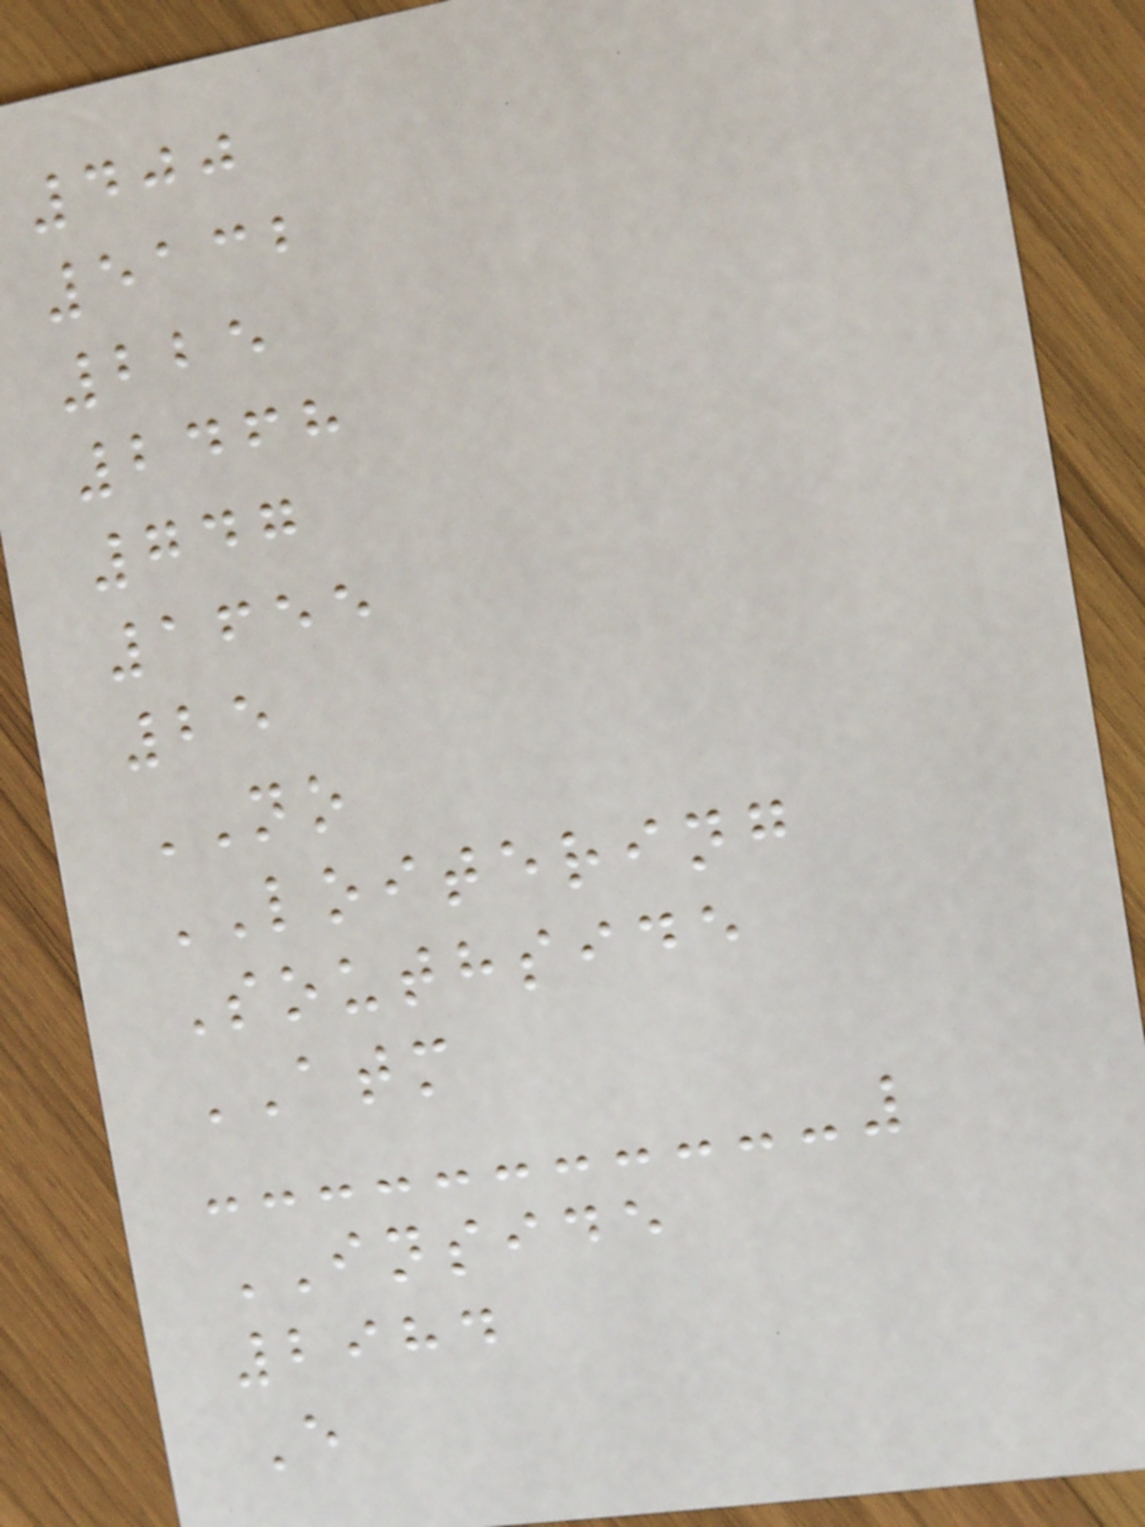400
5132
225
2468
747
1655
25
NO
LOITERING
Southside
ATM
INSIDE
2984
E
